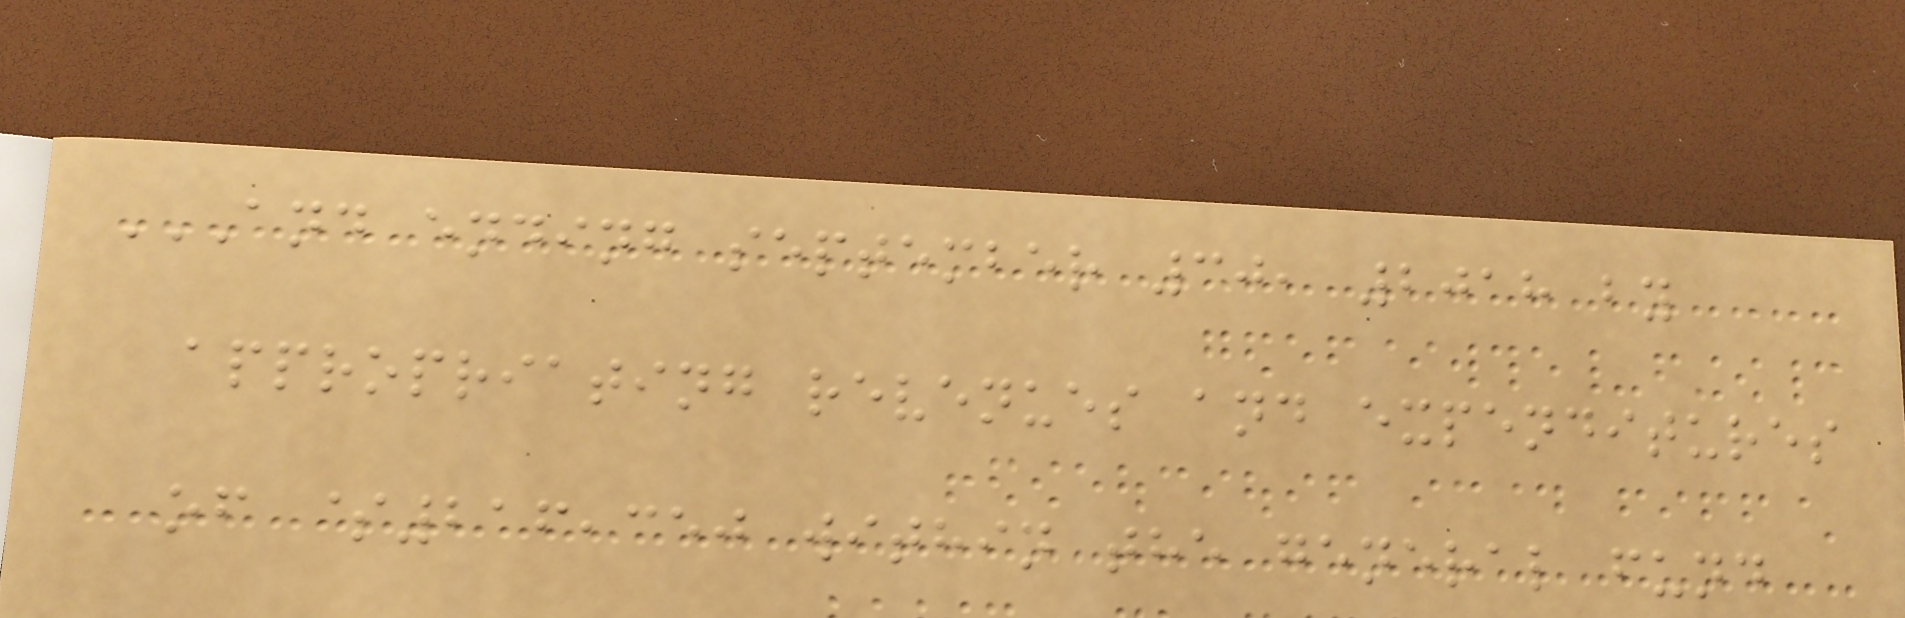AND ENDING SEPTEMBER 30, 2018 BY
APPROPRIATING REVENUES AND EXPENDITURES
OF $216,350 WITHIN THE GENERAL FUND
